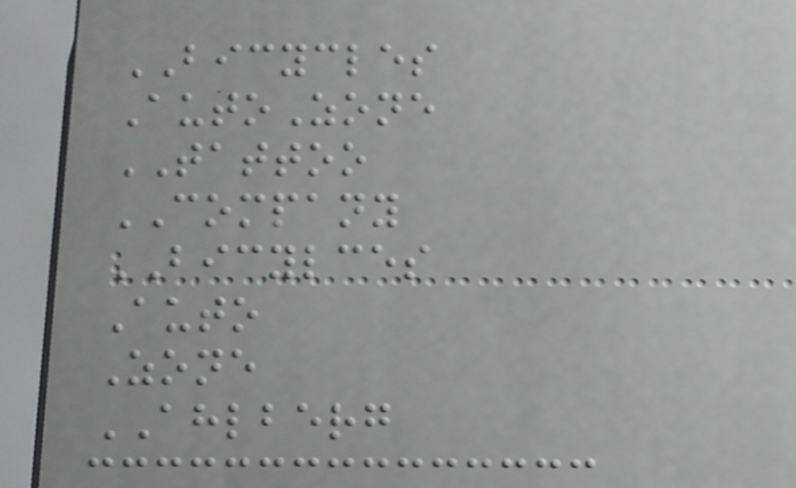BICYCLES
AutoZone
TATTOO
COMPANY
BICYLCES
Auto
Zone
AHLBERG
